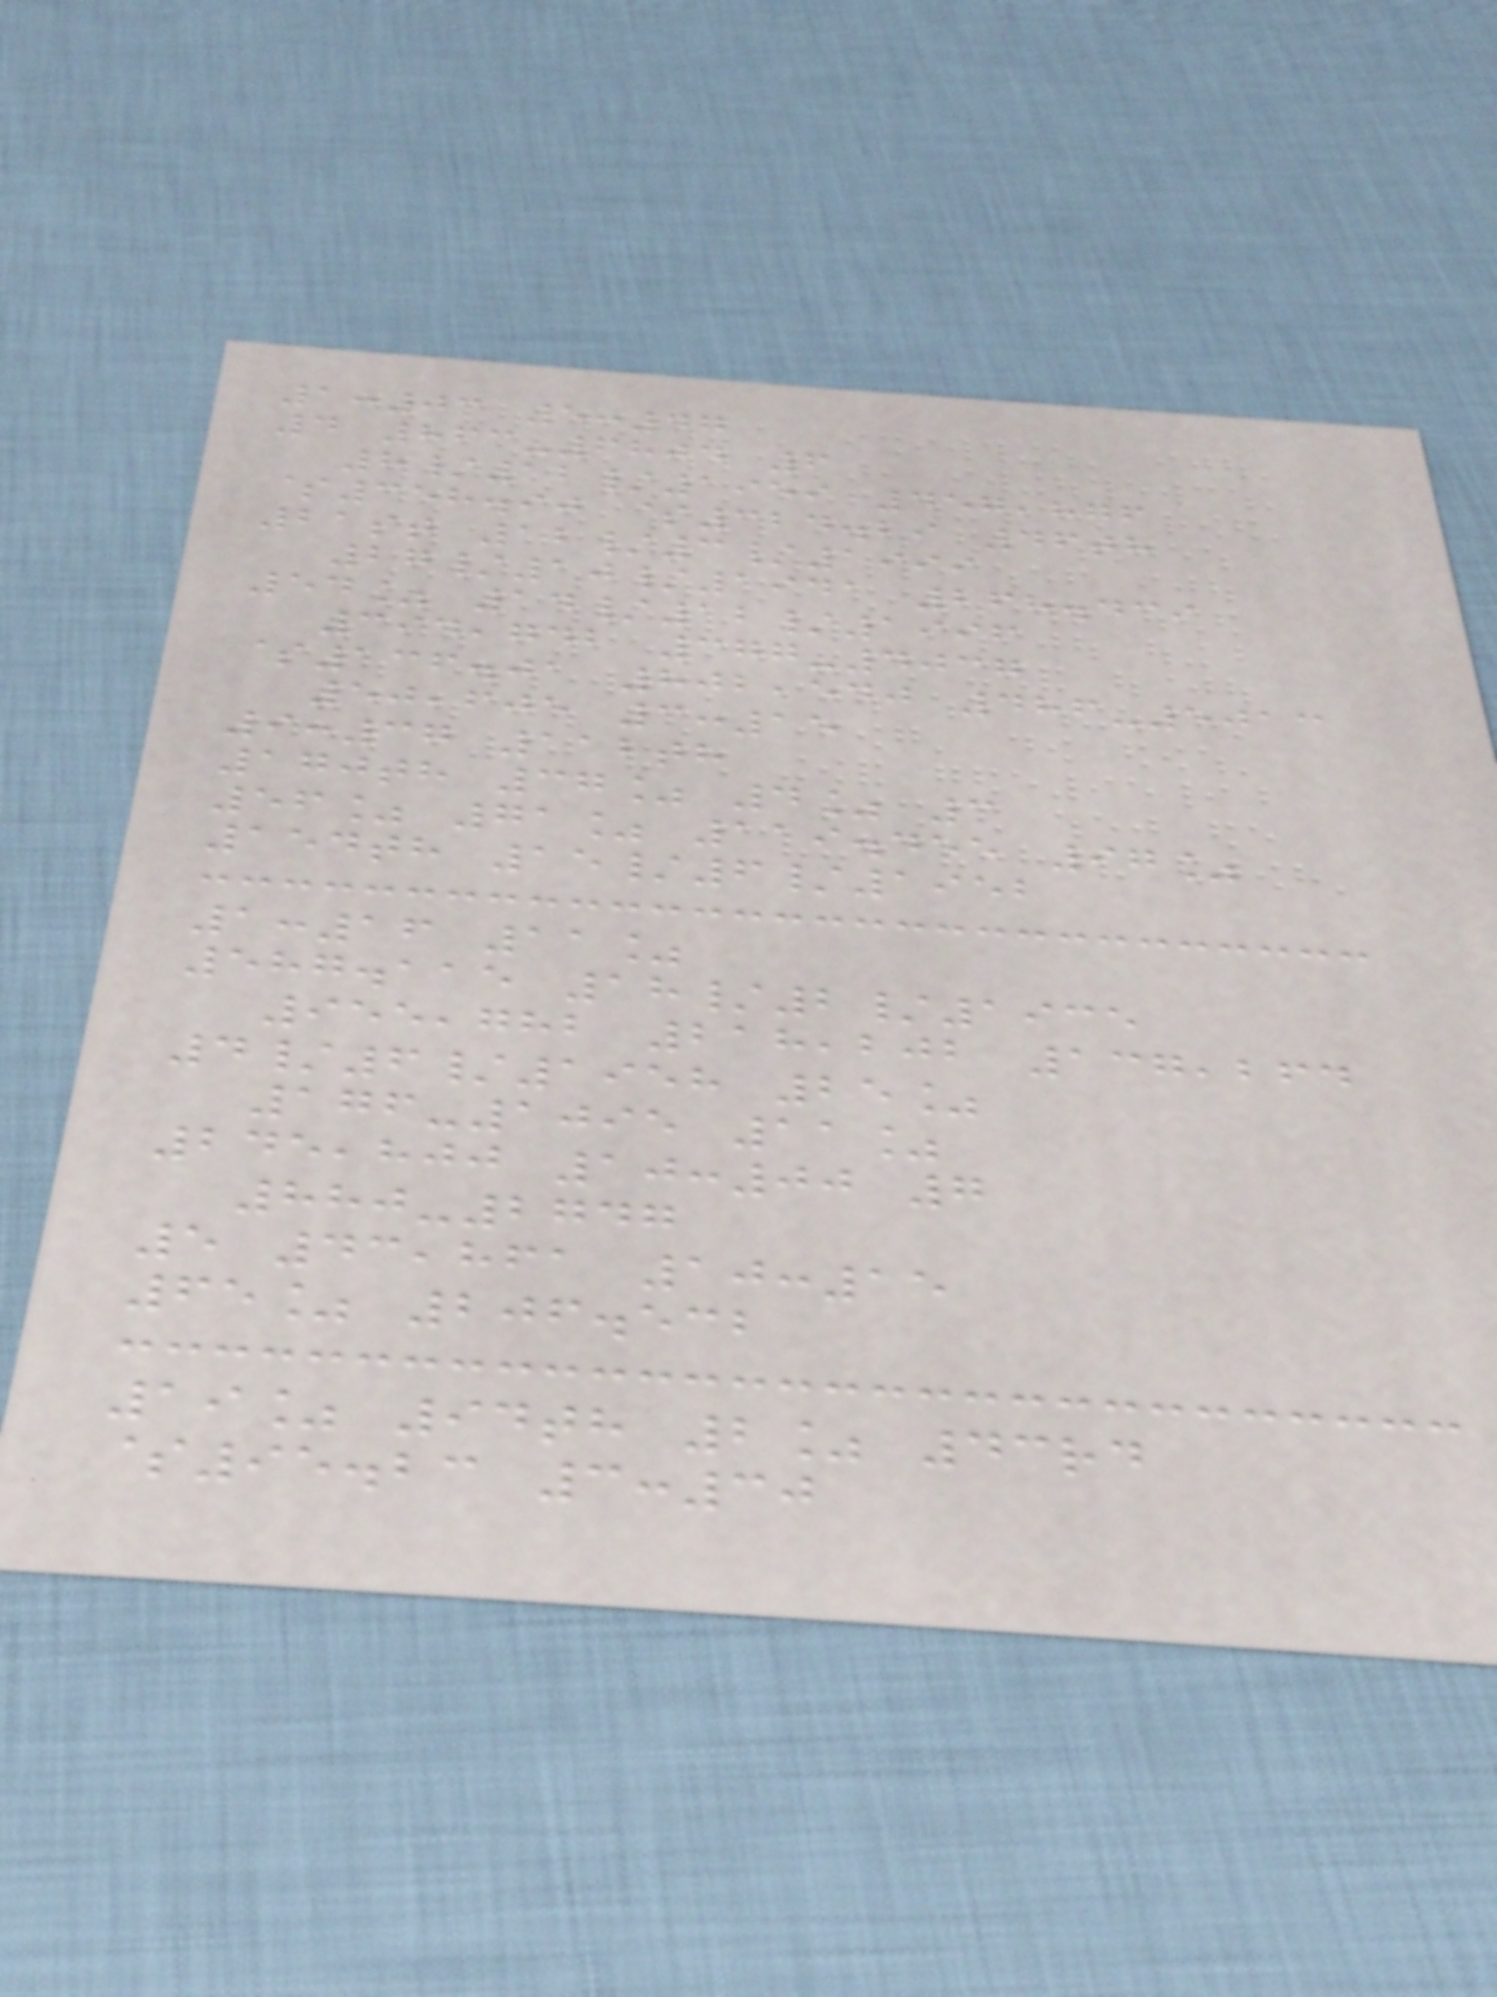1:03 5:47
4 863-6804 6
8/12/1959 457,876
$358.90 $324.29 46th
21st 12/3/1999
27/10/1941 268.439
54% 14/12/1996
394,742 377-4037
$136.01 802,540 486-5013
50,605 3:15
9:37 112th
170th 37% 4% 3
56% 71% 119.455 97%
154th 15/6/1952
1:16 11%
587.115 18/2/1935
955,782 218,202 137,264
4/6/1958 25%
176-1095 11%
245,800 10:00 7
880-2747
5 43,861 10:15
65% 206.532
19% 94th 2% 43rd
$95.23 3:30
